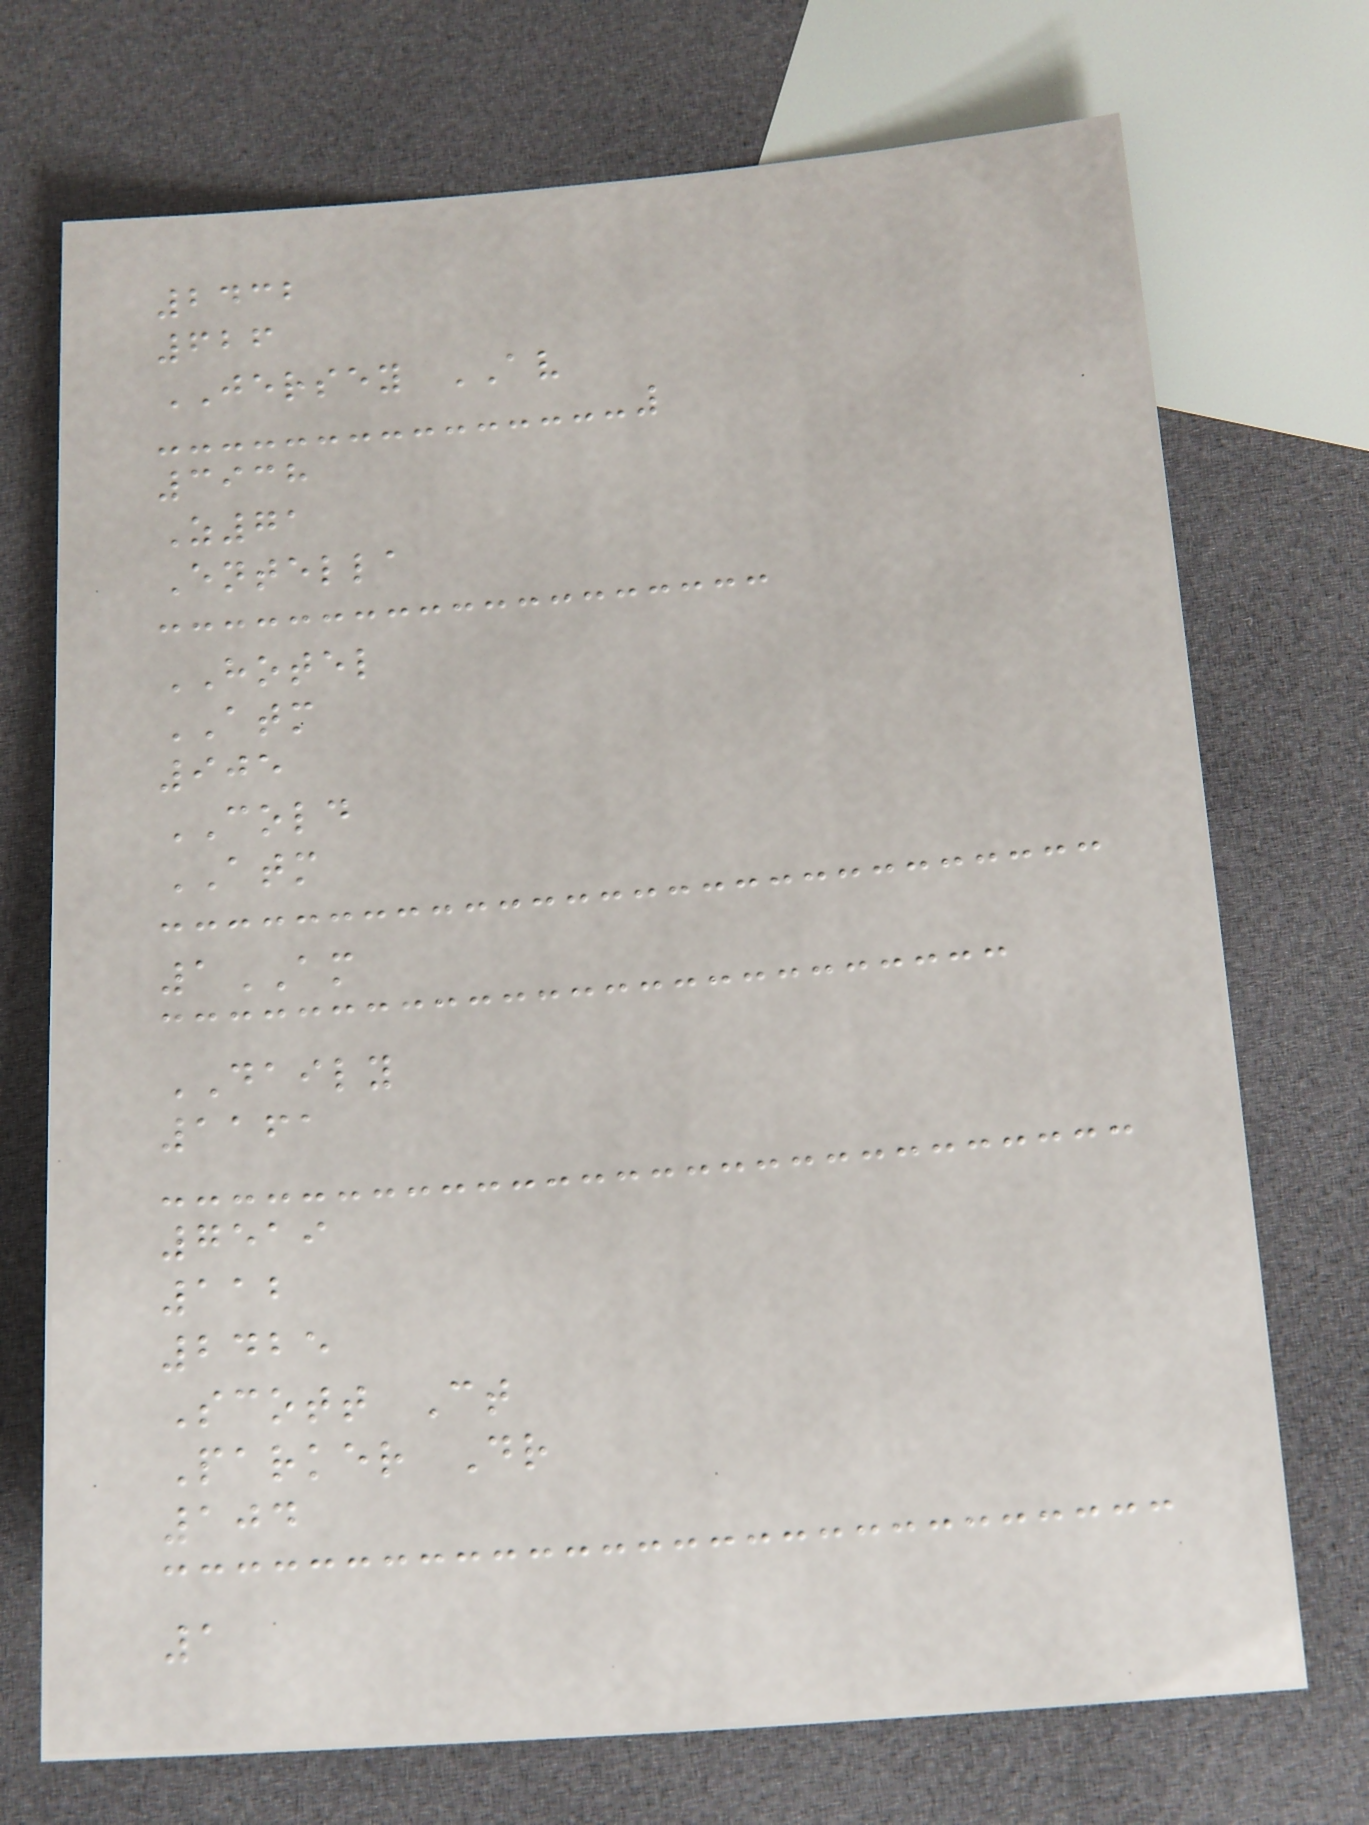2432
626
JERSEY AV
3938
Z71
Entella
HOTEL
ATM
905
COLD
ATM
1AM
DAILY
1161
7519
112
2425
Scott Ct
Parker Dr
104
1
